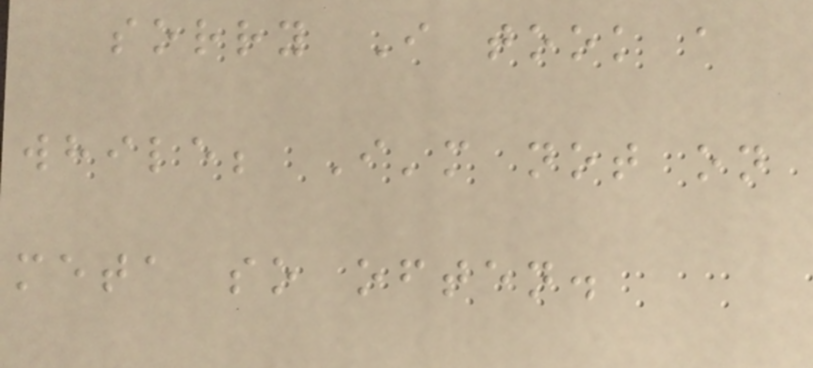sorry I took a
while; I'm not on
meta so often.
